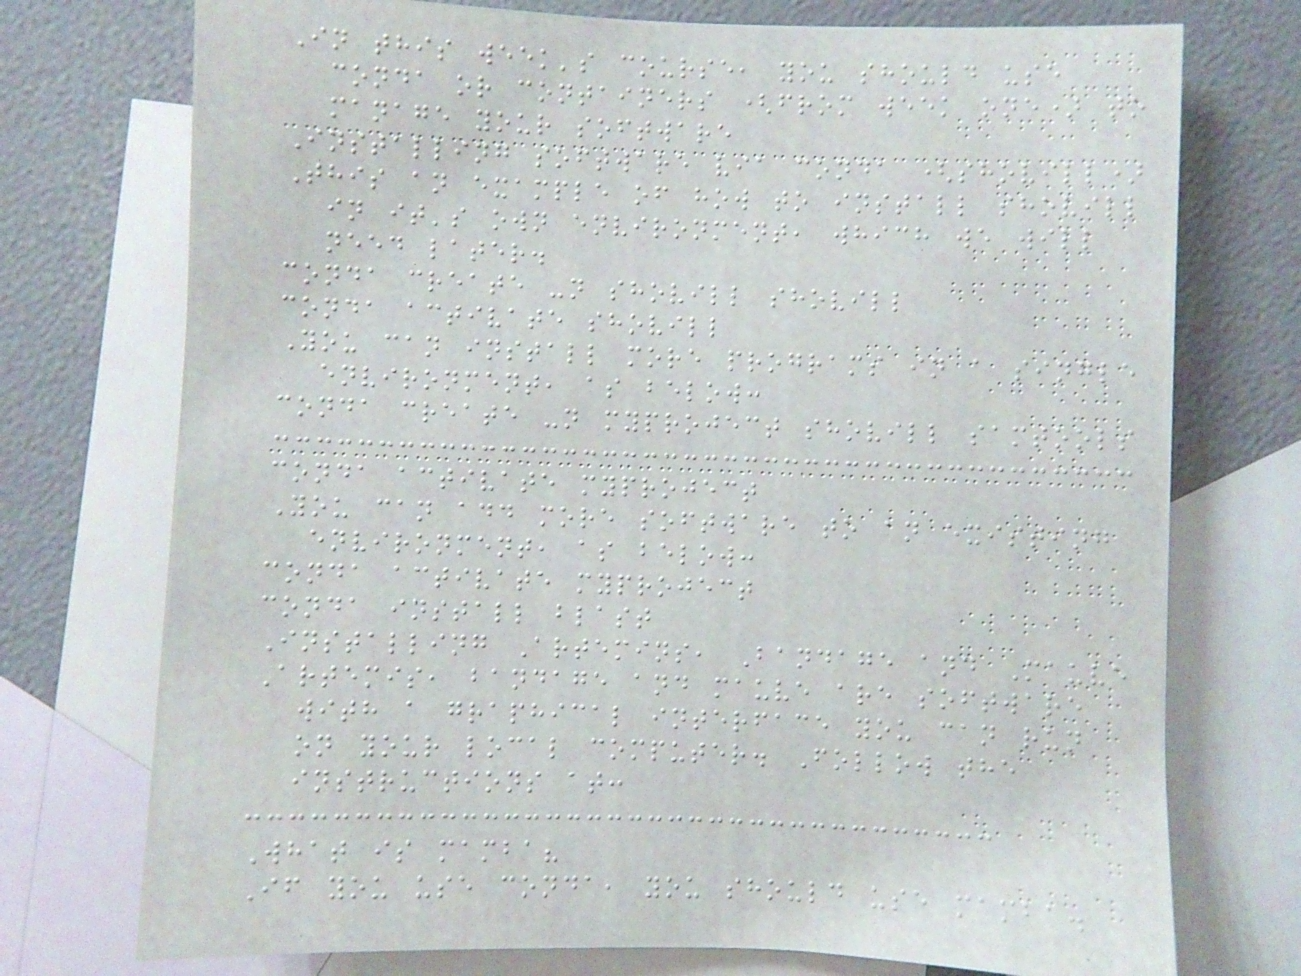In this week's course, you should use
conda or containers (from week one) to
manage your software
Installing software via conda (shovill)
This an example of how to install shovill
in it's own environment, which we will
need later.
conda create -n shovill shovill
conda activate shovill
You can install more programs in a single
environment, as below:
conda create -n myproject shovill samtools
conda activate myproject
You can add more software to an existing
environment, as below:
conda activate myproject
conda install blast
Installing Artemins, Bandage and Mauve
Artemis, bandage and mauve are software
with a graphical interface you can run
on your local computer. Follow the
instructions at:
What is mamba?
If you use conda, you should use mamba.
